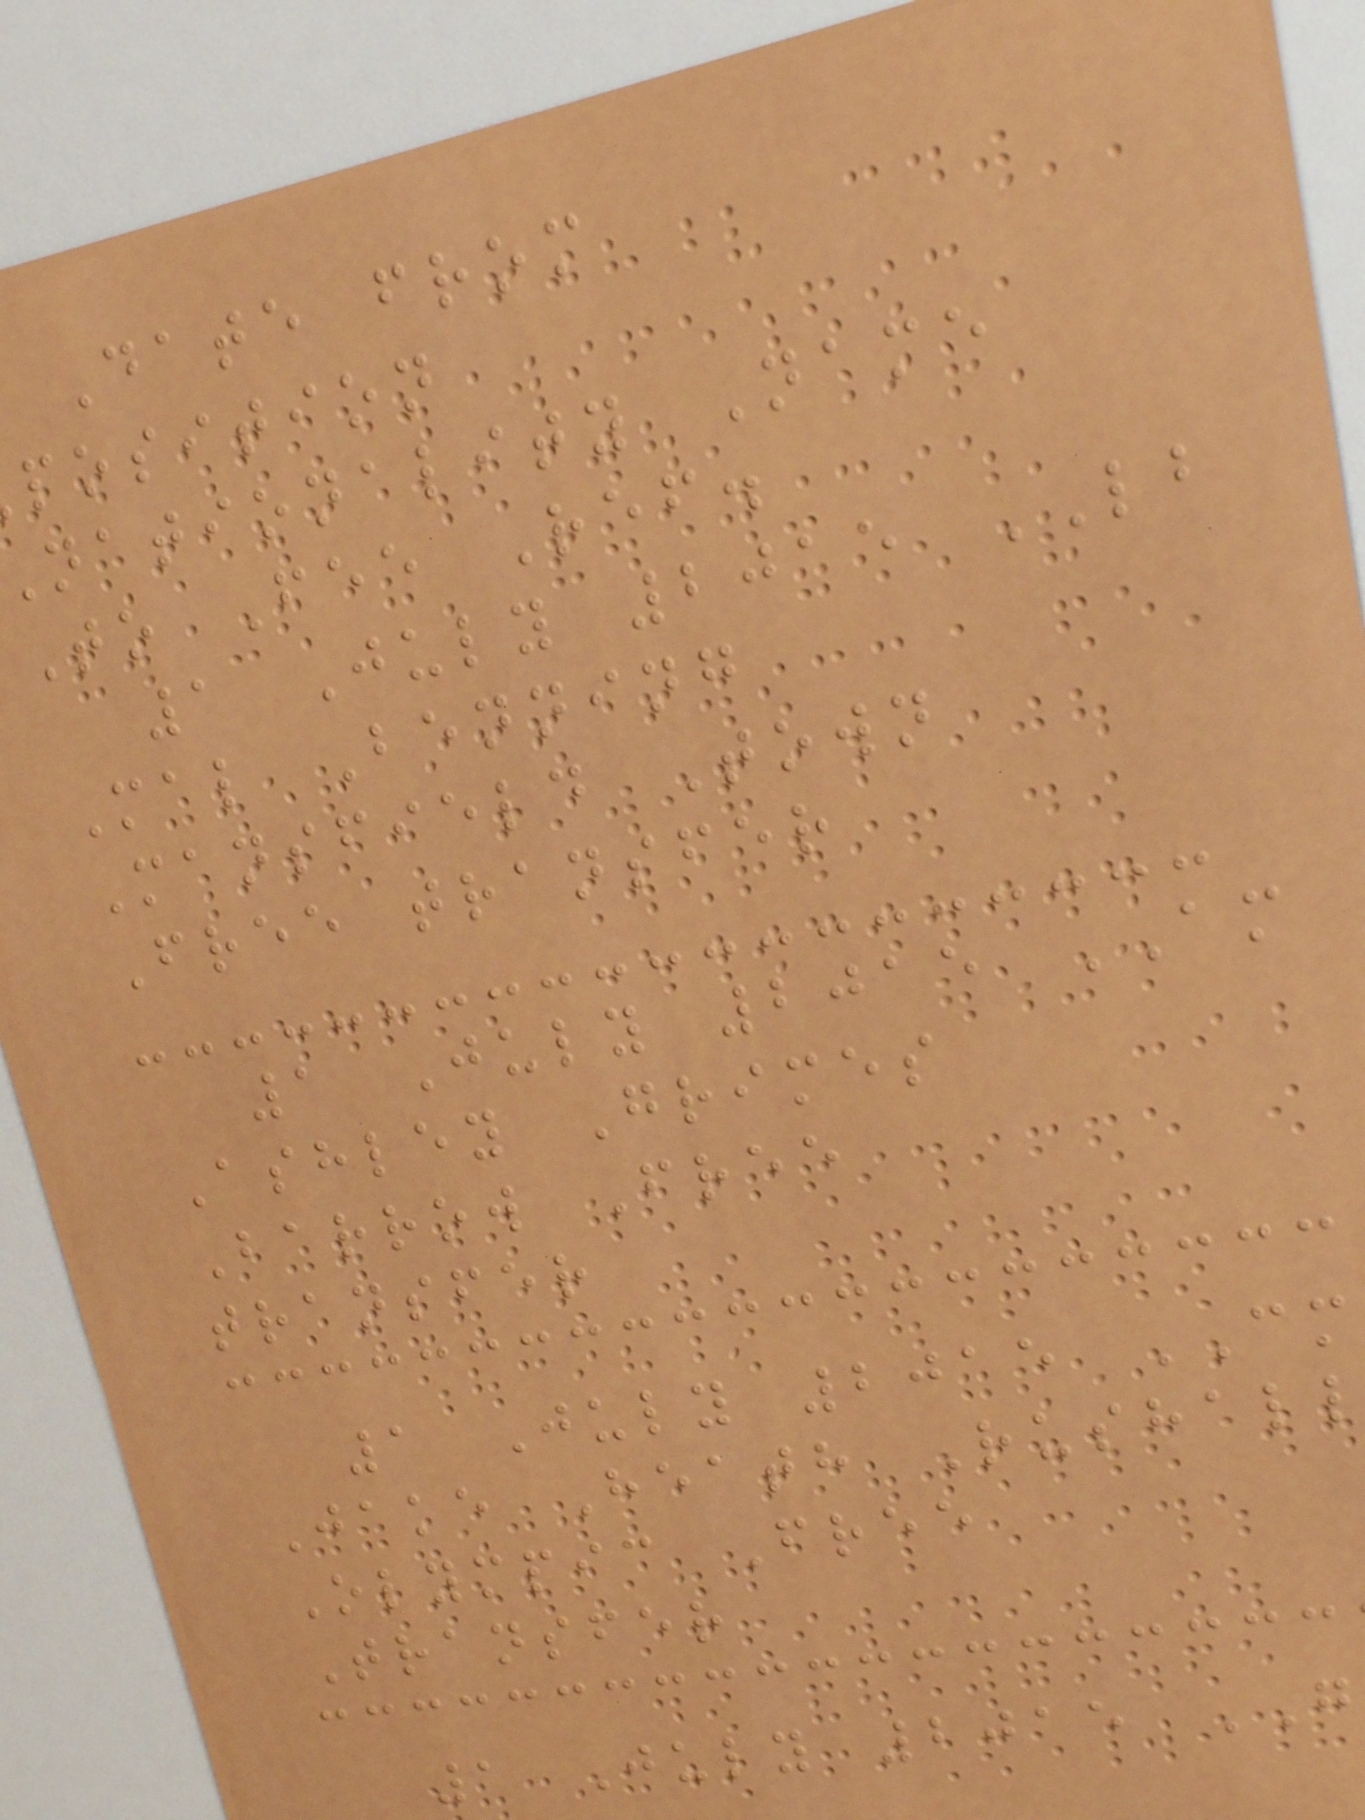Date from
position
nationality Name
To Fee Ref.
1 July 2015 LB
Mal Benning
Mansfield Town
Free transfer
1 July 2015 AM
Ashley Grimes
Barrow Free
transfer
1 July 2015 CM
Jake Heath Rushall
Olympic Free
Transfer
1 July 2015
